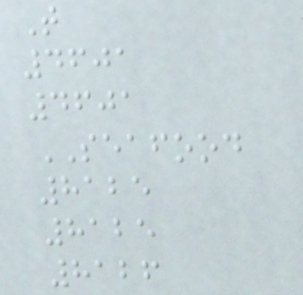T
4601
4601
SEAFOOD
8125
8125
8126
